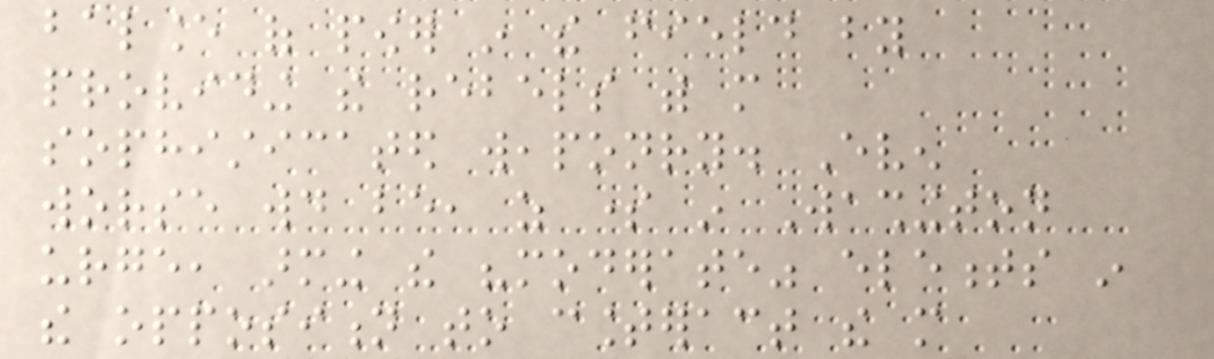balance of power in the field by
providing the rebels with more
sophisticated weaponry. Even
worse would be, as some in Washington
urge, arming the "moderate" elements in
the opposition to counteract the more
